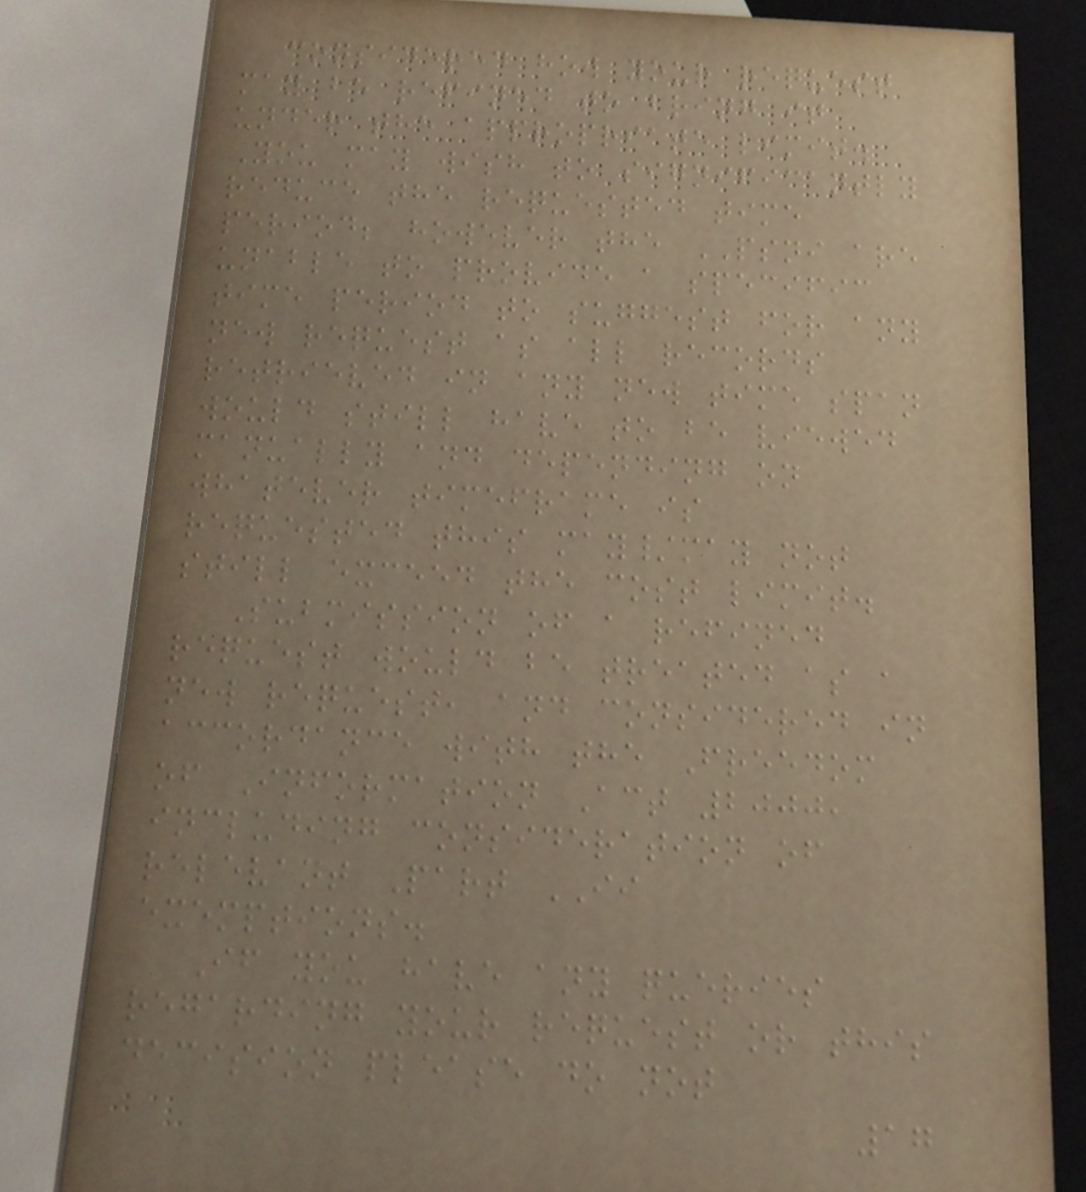considered how your request
may be refined to bring it
under the appropriate limit.
You may wish to significantly
reduce the requested time
period; however the PSNI are
unable to provide a specific
time period to suggest for any
new request as all records
retrieved in any new time span
would still have to be viewed
manually and depending on
whatever timeframe is
requested this may/may not
still exceed the cost limit.
Submission of a refined
request would be treated as a
new request, and considered in
accordance with the Freedom
of Information Act 2000,
including consideration of
relevant Part II
exemptions.
If you have any queries
regarding your request or this
decision please do not
17
